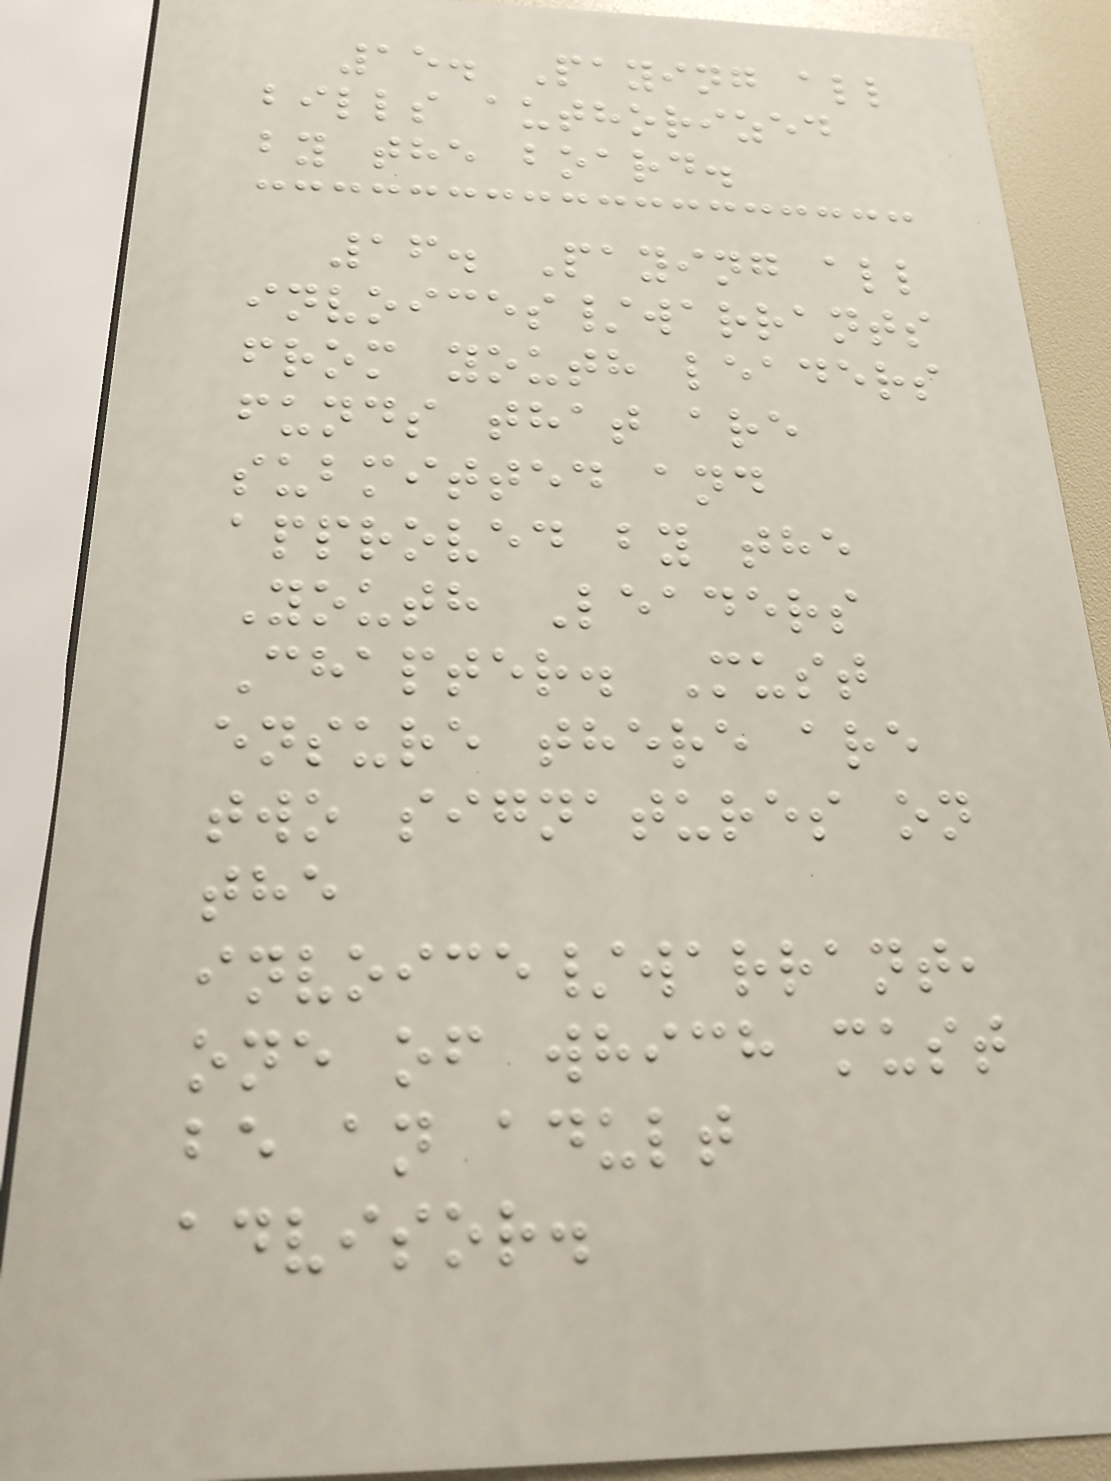15. Paying all
bills authorized
by the board.
16. Paying all
invoices/warrants
from youth leaders
funds that are
submitted and
approved by the
Youth Leaders
Chapter. Must
ensure there are
two signatures on
the
invoice/warrant,
one of which must
be an adult
advisor.
